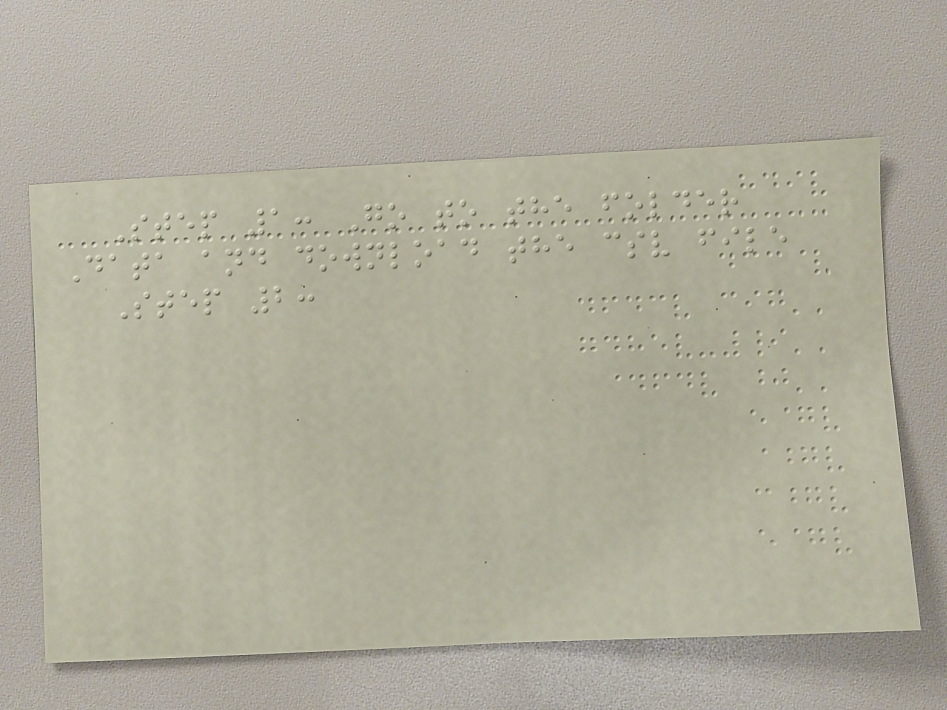Step 1: Go to the folder
Data and download the csv file
Step 2:
